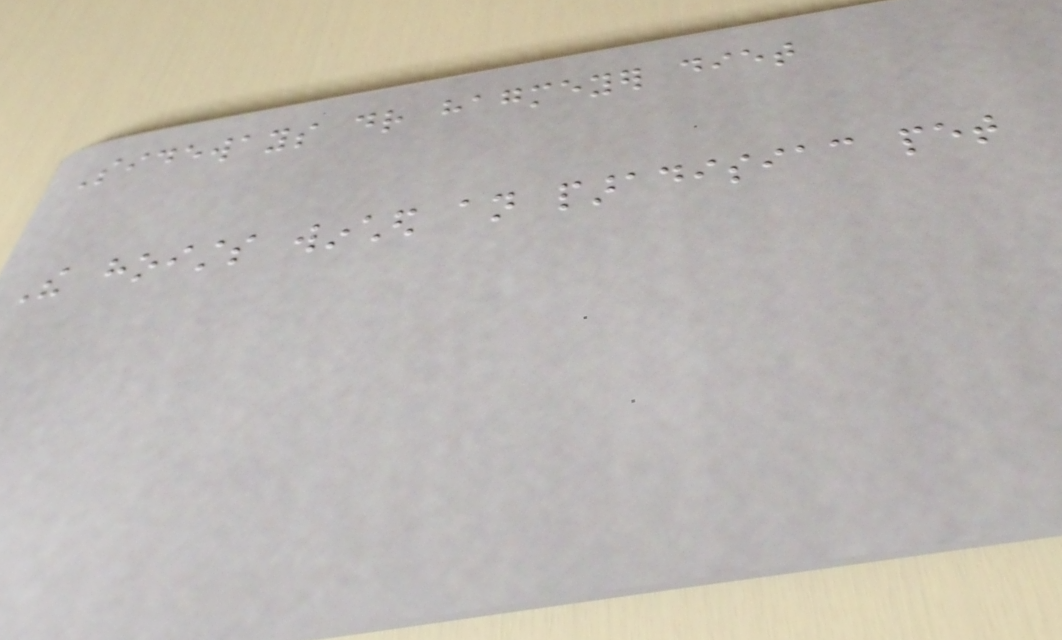Sideways dr hagmeyer diet
The hoists winched an paradisiac pet
